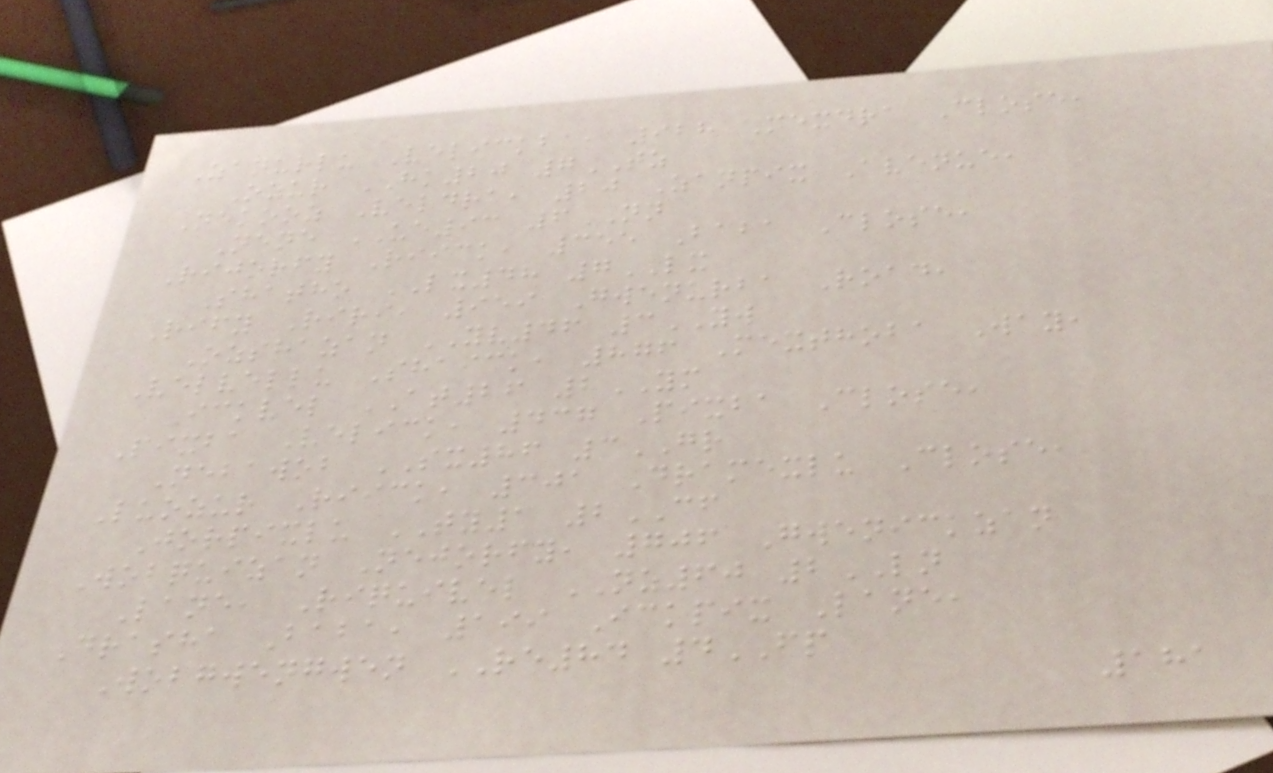Zanurlu Velickba, 928 Mexdra Close,
Ozur HK20 7TZ
Nekooz Veldra, 20 Zanpix Avenue,
Nene UE93 6NN
Rijorfy Riick, 355 Baba Close,
Shatho LX48 7LX
Rify Riri, 959 Gwenurba Road,
Ozshazan YV46 3YW
Velvellu Shaick, 876 Mexthoba Way,
Ickvel AT26 2YM
Pixba Velick, 437 Pixba Close,
Nebawob SX86 3GR
Luozur Riick, 301 Dramexlu Close,
Jorpixlu TY1 2CF
Wobquizan Nejorfy, 706 Gwenickzan
Lane, Riquivel NZ60 2LN
Drasha Baba, 199 Ickpix Lane,
Wobgwengwen RE84 4FP
181
